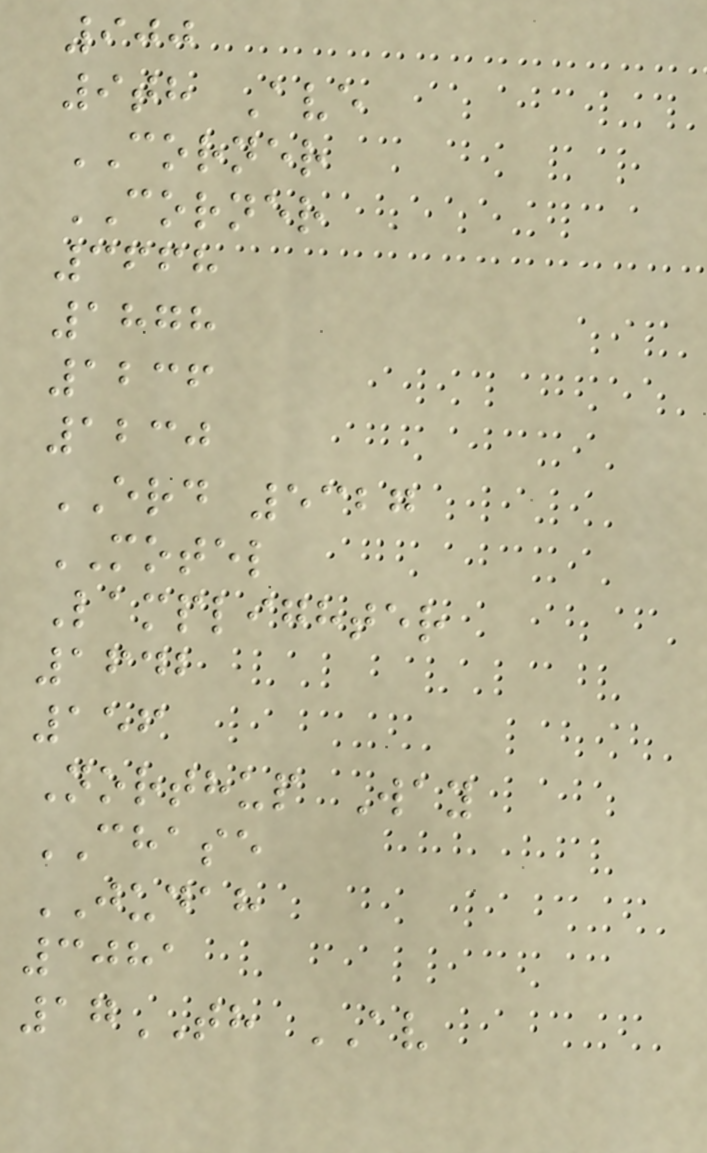900
9th Ave
CORNER
CORNER
3668
1878
1236
1230
ERD 5327
MOTEL
Lamplighter
1642
156
Northup Way
CHASE
JUDAH
3081
17TH AV
